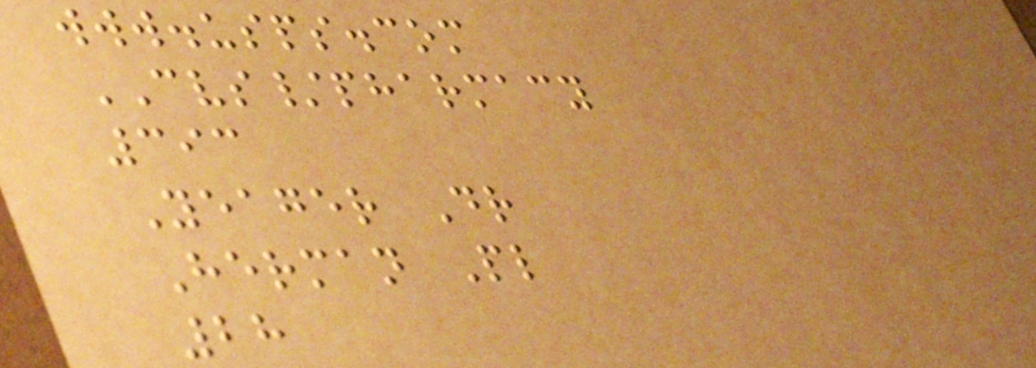www.usps.com
CVS/pharmacy
393
Yeager Dr
Herman Pl
28
